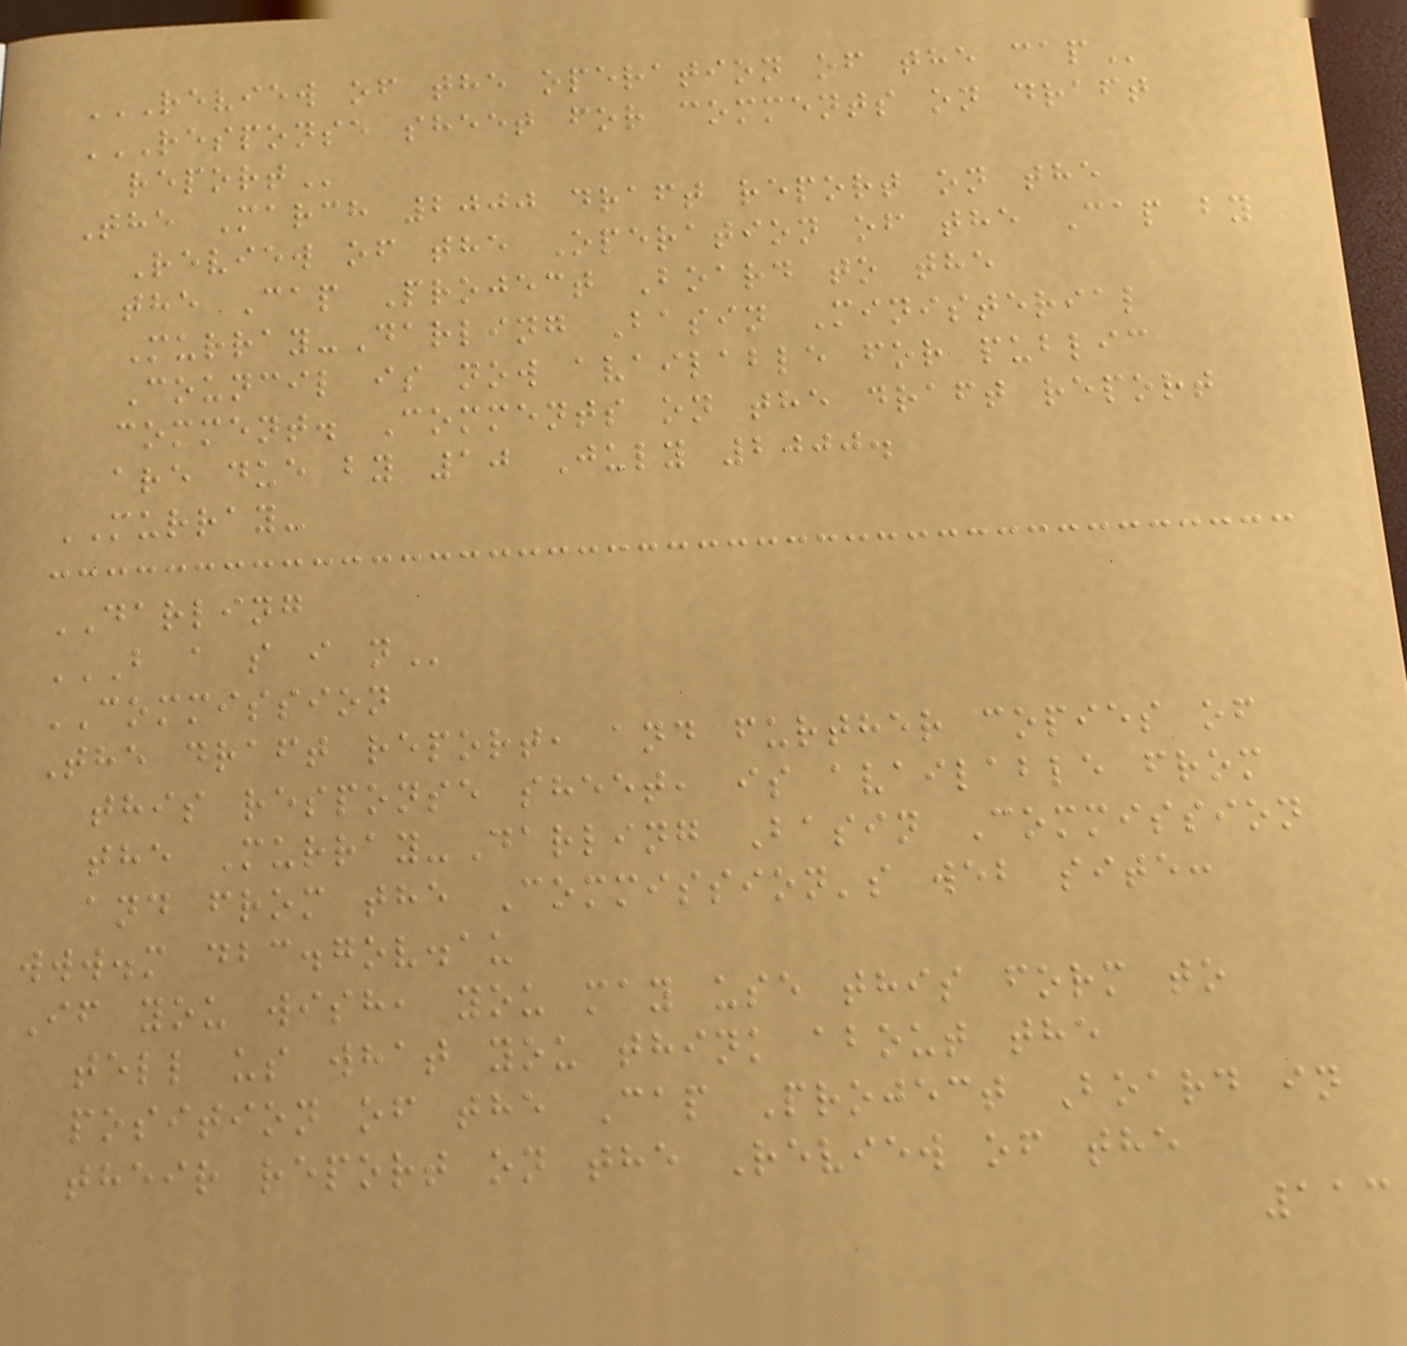REVIEW OF THE OPERATION OF THE CAP
RESPONSE SHEET FOR COMMENTS ON DRAFT
REPORT
The March 2000 draft report on the
Review of the Operation of the Cap by
the Cap Project Board to the
Murray-Darling Basin Ministerial
Council is now available for public
comment. Comments on the draft report
are due by 10 July 2000.
MURRAY-
DARLING
B A S I N
COMMISSION
The draft report, and further copies of
this response sheet, is available from
the Murray-Darling Basin Commission
and from the Commission's web site:
www.m dbc.gov.au
If you wish, you may use this form to
tell us what you think about the
position of the Cap Project Board in
their report on the Review of the
113
